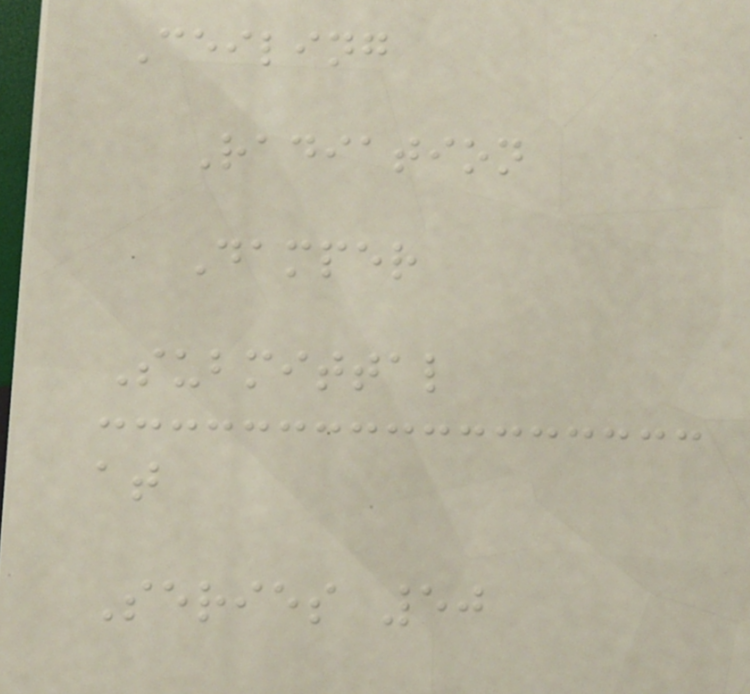Ceiling
Radiation
Damper
Submittal
at
Series 50
